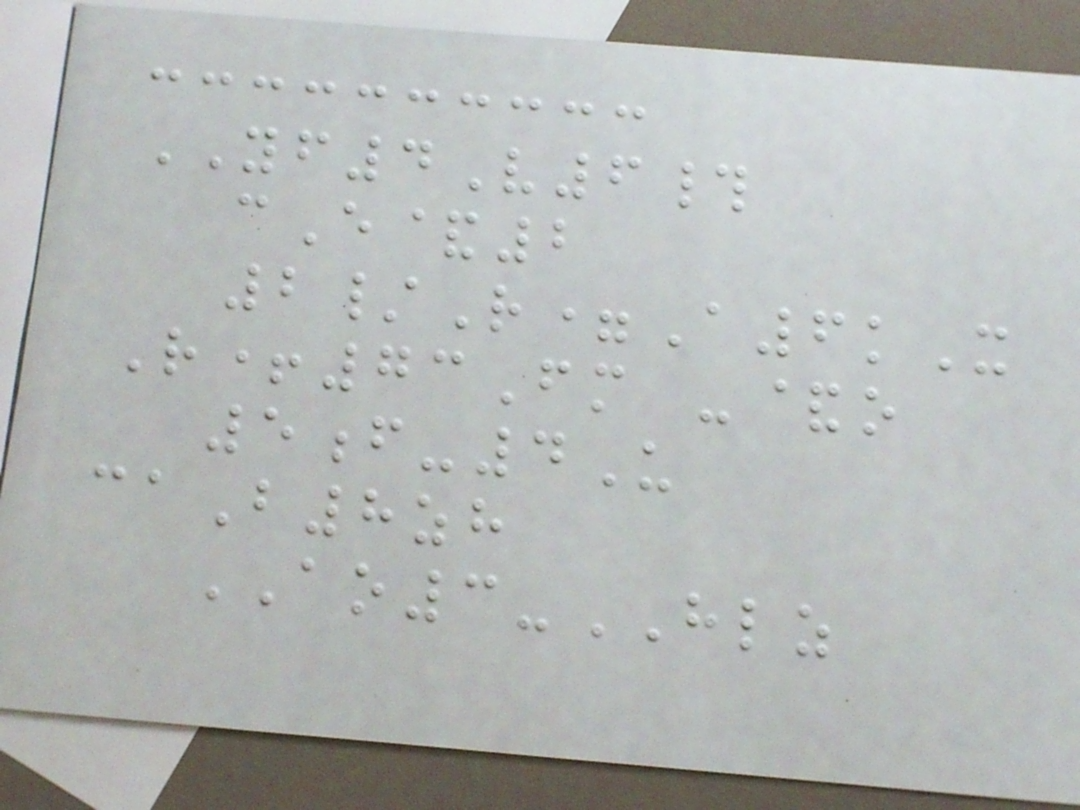YF4V6#
cE&2
2/R=A6kX
R+73Fm -&o
5f-4U
caB8zh
AO3-HLZ
